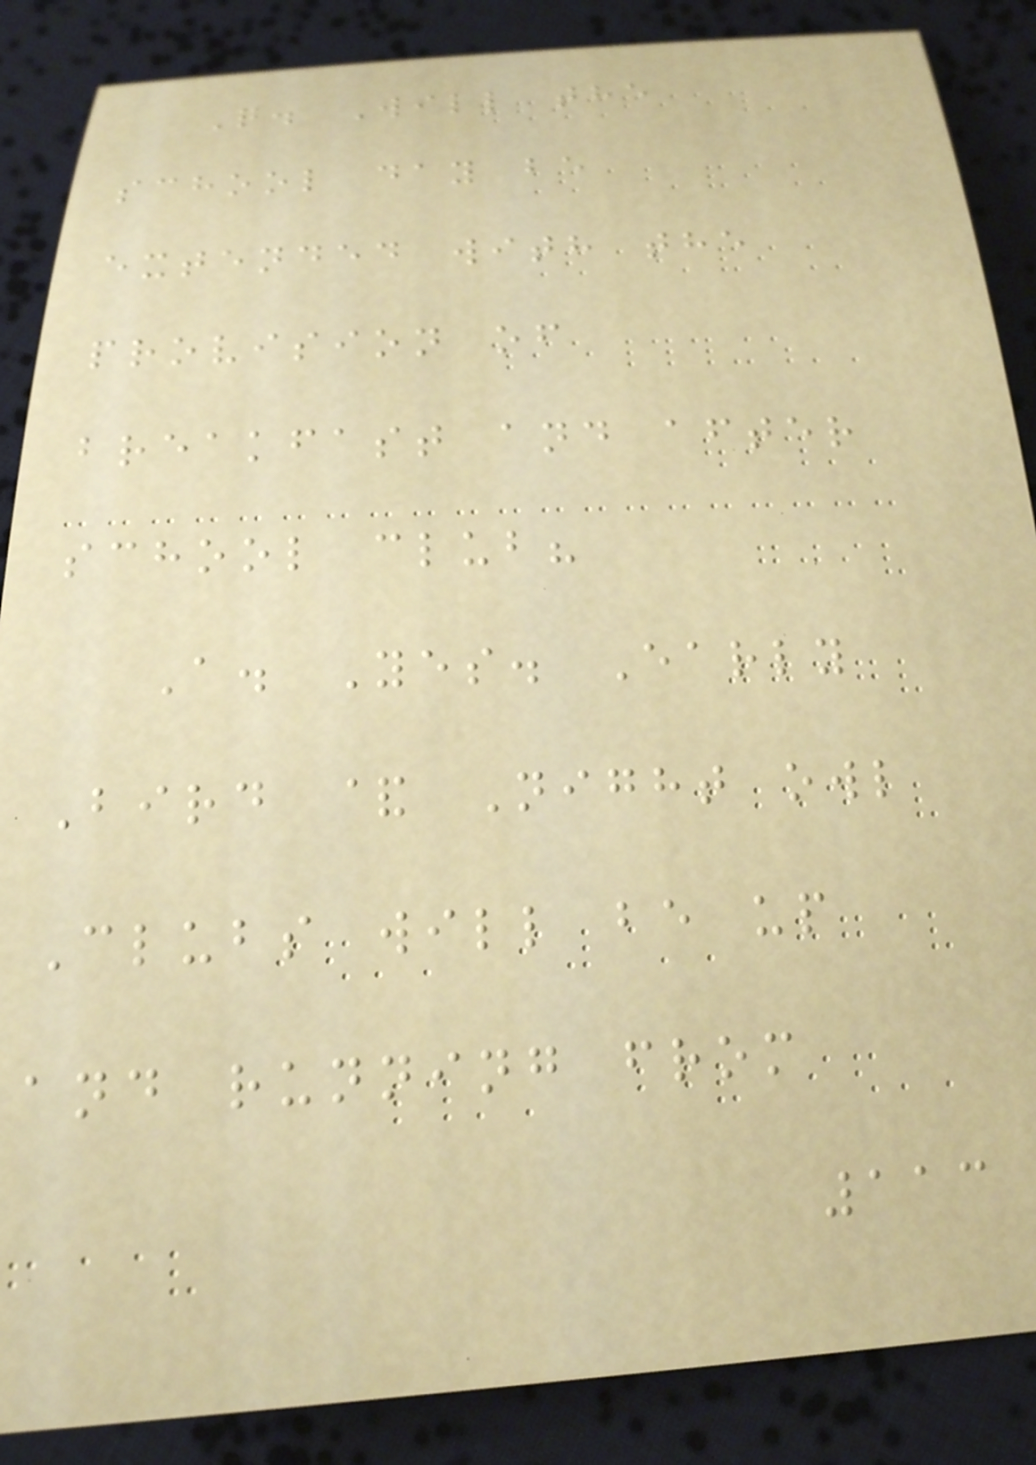Q. Will the
school day be
extended with the
provision of
breakfast and after
school club?
A. Yes. Early
Bird & Night owl
Clubs will be up
and running from
113
